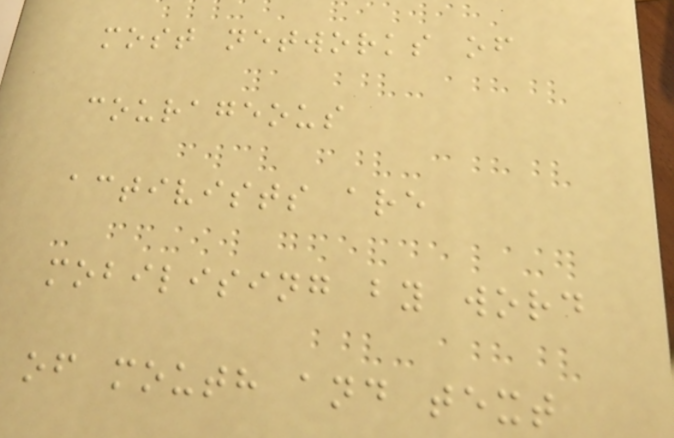most networks of
courageous
activists are
mobilising by word
of mouth and text
